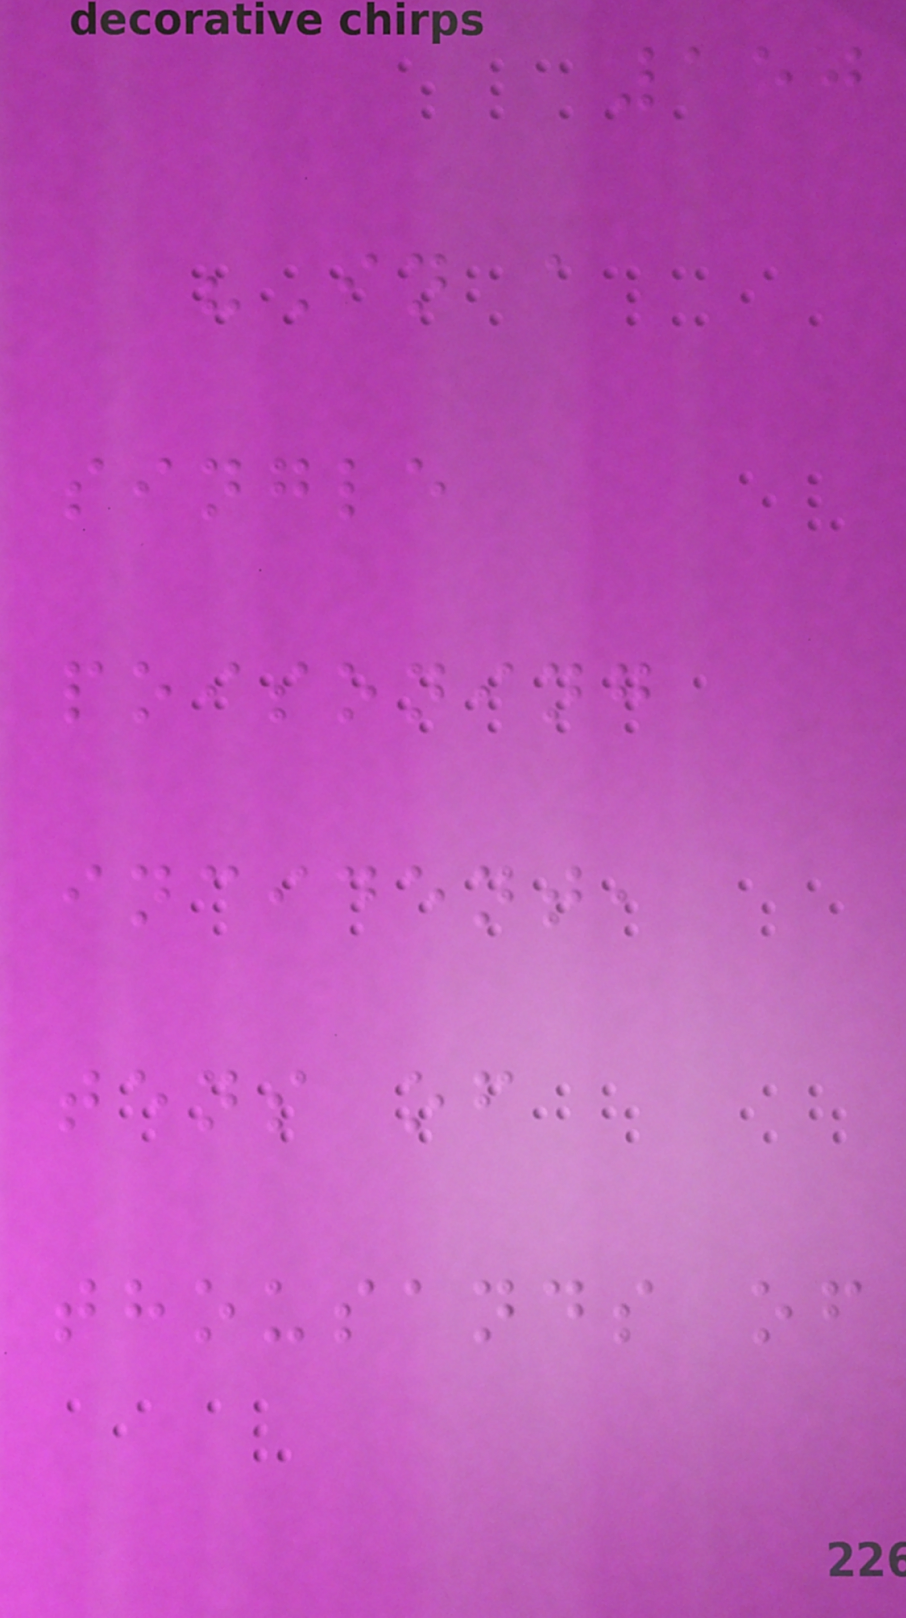150
"In a
single
poisoning
incident,
tens of
thousands of
